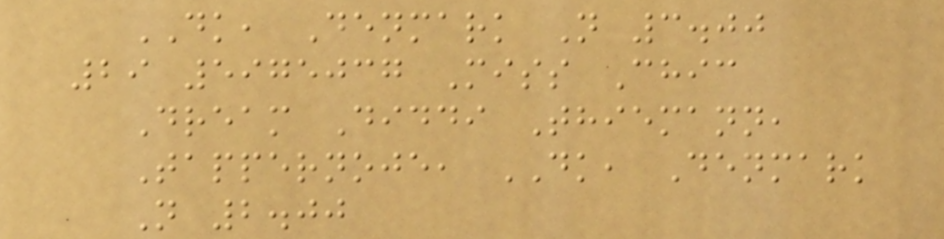DK, Denmark N 3.00
29 5975037 Miss Chic
Dream Diddi Thiemann,
Tappernoje, DK, Denmark
N 2.00
